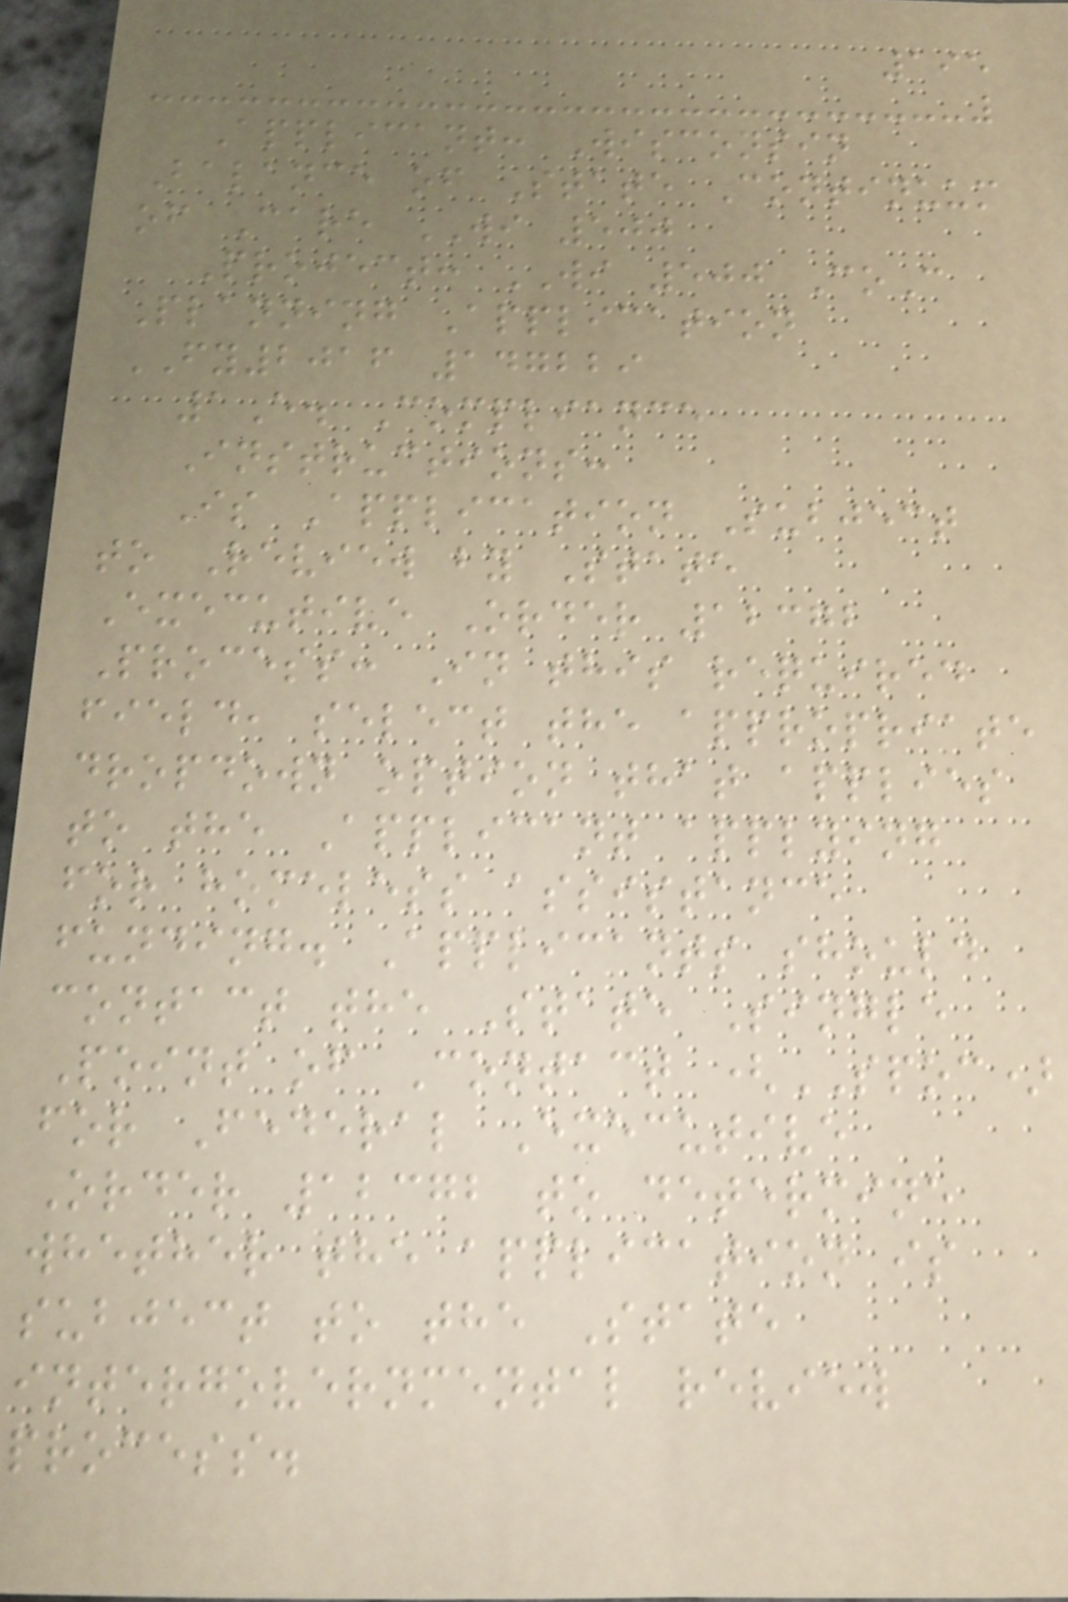195
Applicant: Wisconsin
Balance of State Continuum
of Care WI 500
Project: WI 500 CoC
Planning Application
FY2016 147229
1E. Compliance
Instructions:
Is Application Subject
to Review by State
Executive Order 12372
Process: In this required
field, select the appropriate
dropdown option that applies
to the Applicant applying
for homeless assistance
funding. Applicants should
contact the State Single
Point of Contact (SPOC)
for Federal Executive
Order 12372 to determine
whether the application is
subject to the State
intergovernmental review
process.
